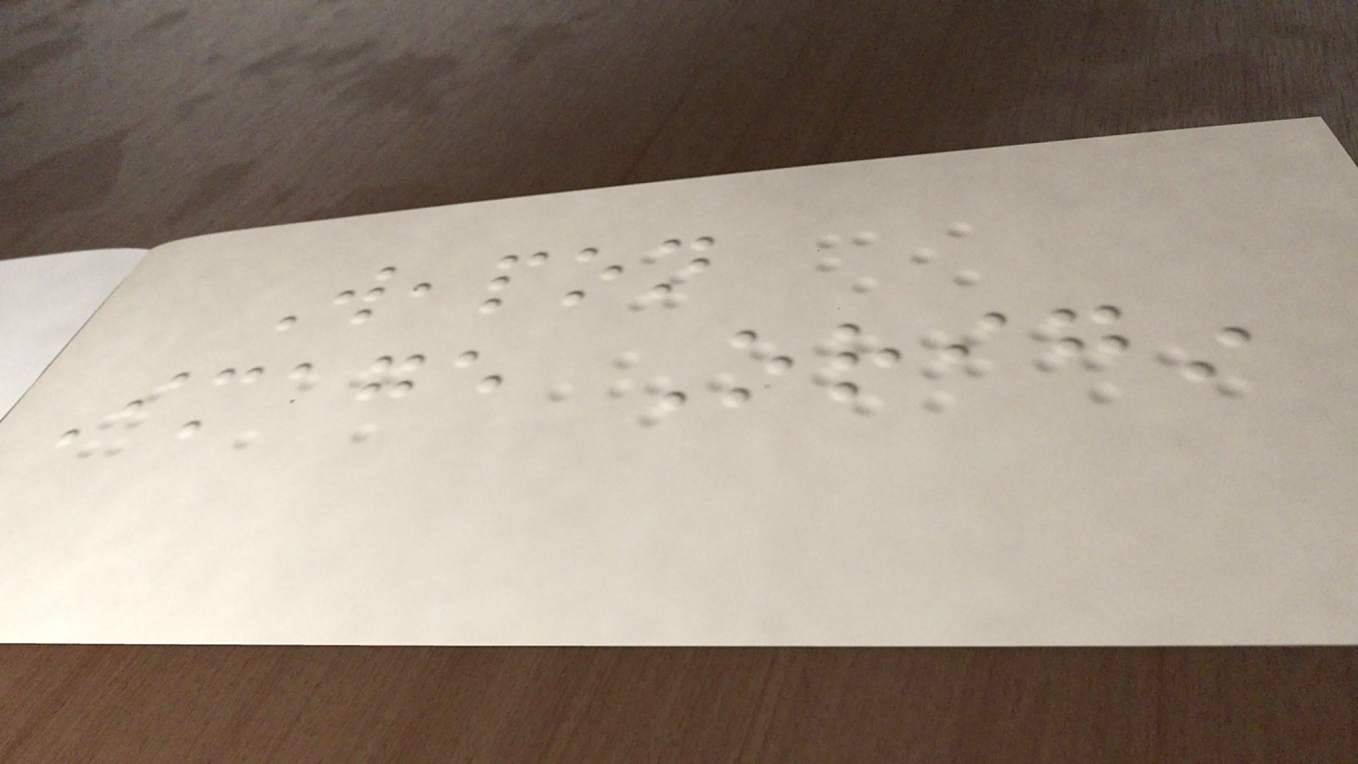Weapon
Image Origin
